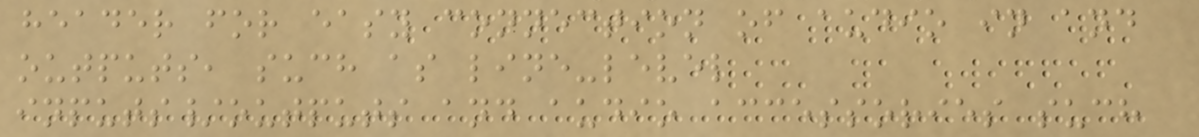header for easy connection of audio in and
outputs, such as line-level
inputs/outputs and audio accessories such
